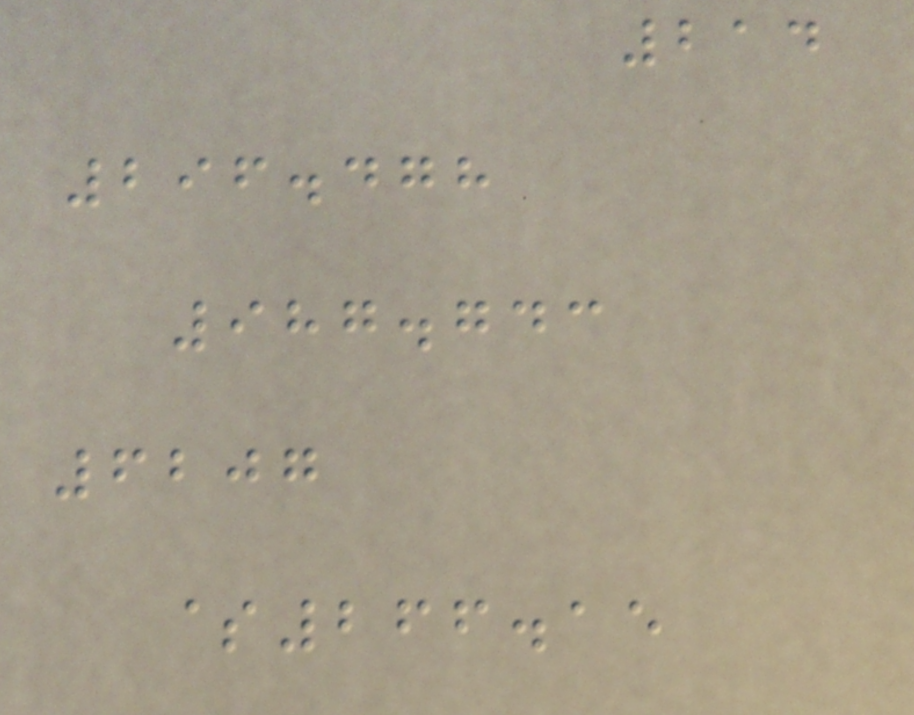214
296.478
987.743
6207
$266.15
